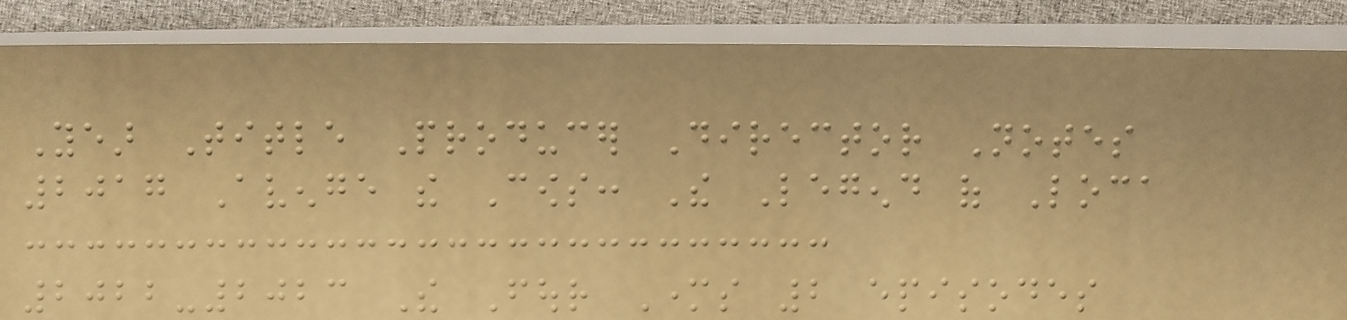Year Title Producer Director Notes
2017 Avenge the Cows: The Legend of Loca
2022-2023 The Four Mothers 2 episodes
